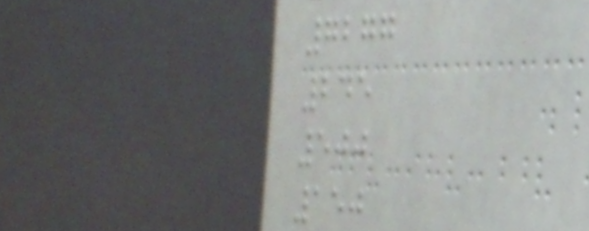7277
245
500
150
